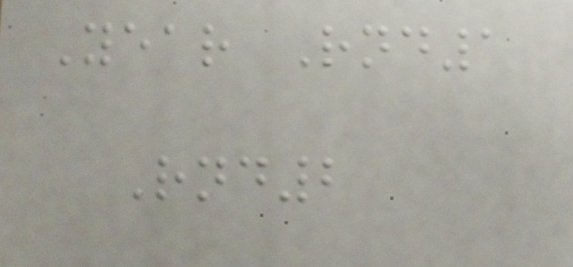Year Rnd1
Rnd2
